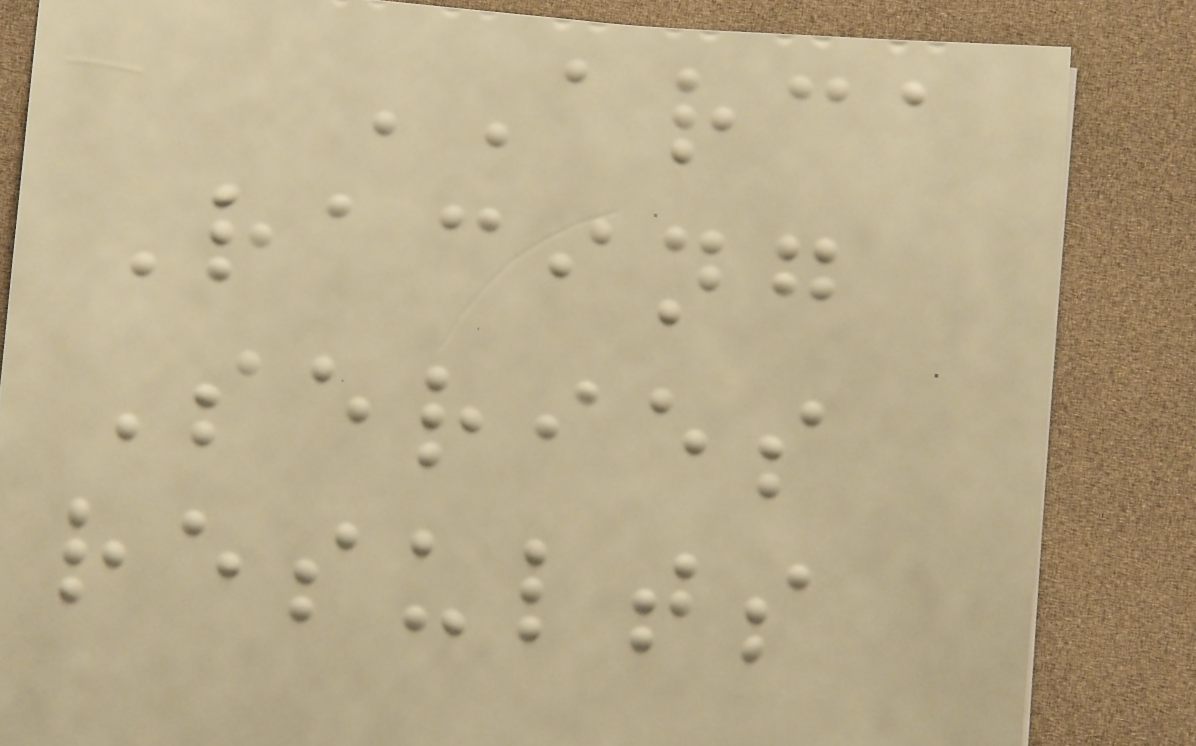ARCA
Racing
Series
results
